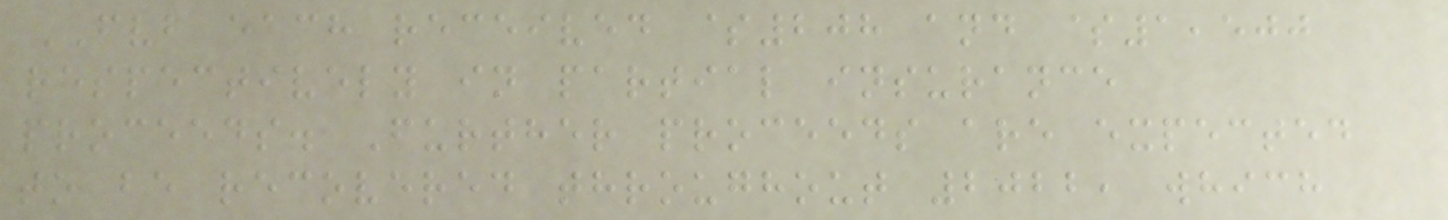FVB each received $208 and $1,500
respectively in partial insurance
proceeds. Further proceeds are expected
to be recovered throughout 2022, which
